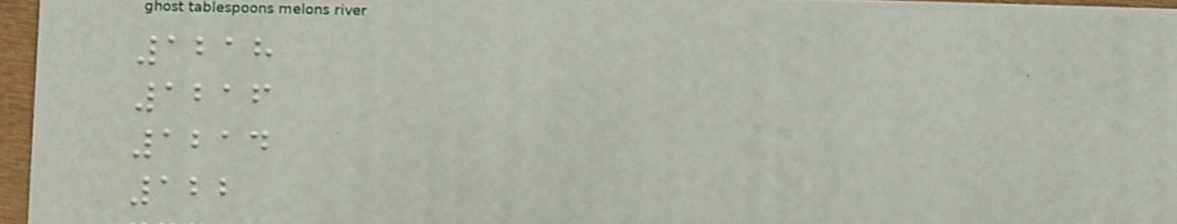1218
1216
1214
122
